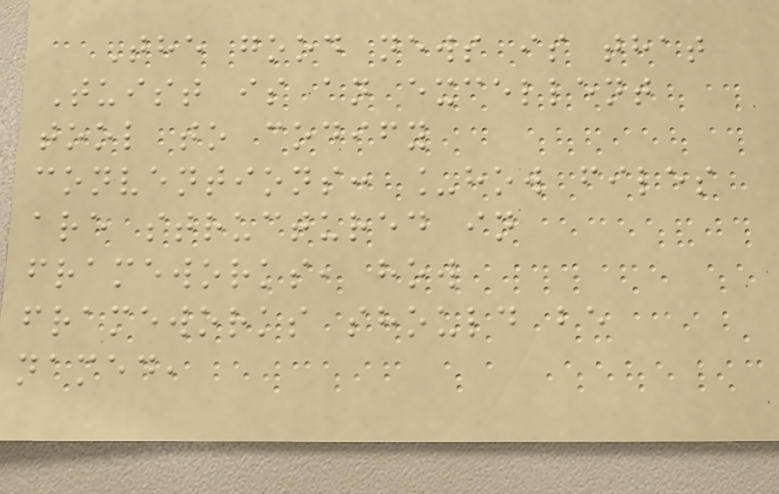The good news is that
Tuist is an excellent
tool to codify
conventions: _how files
are structured in
frameworks, how
frameworks should be
named,
